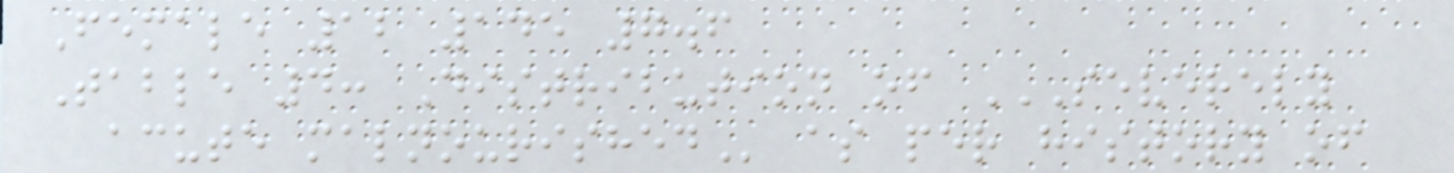Female 12 145 7.6
Table 4: Distribution of SEVERELY
ACUTE MALNOURISHED as per history of
